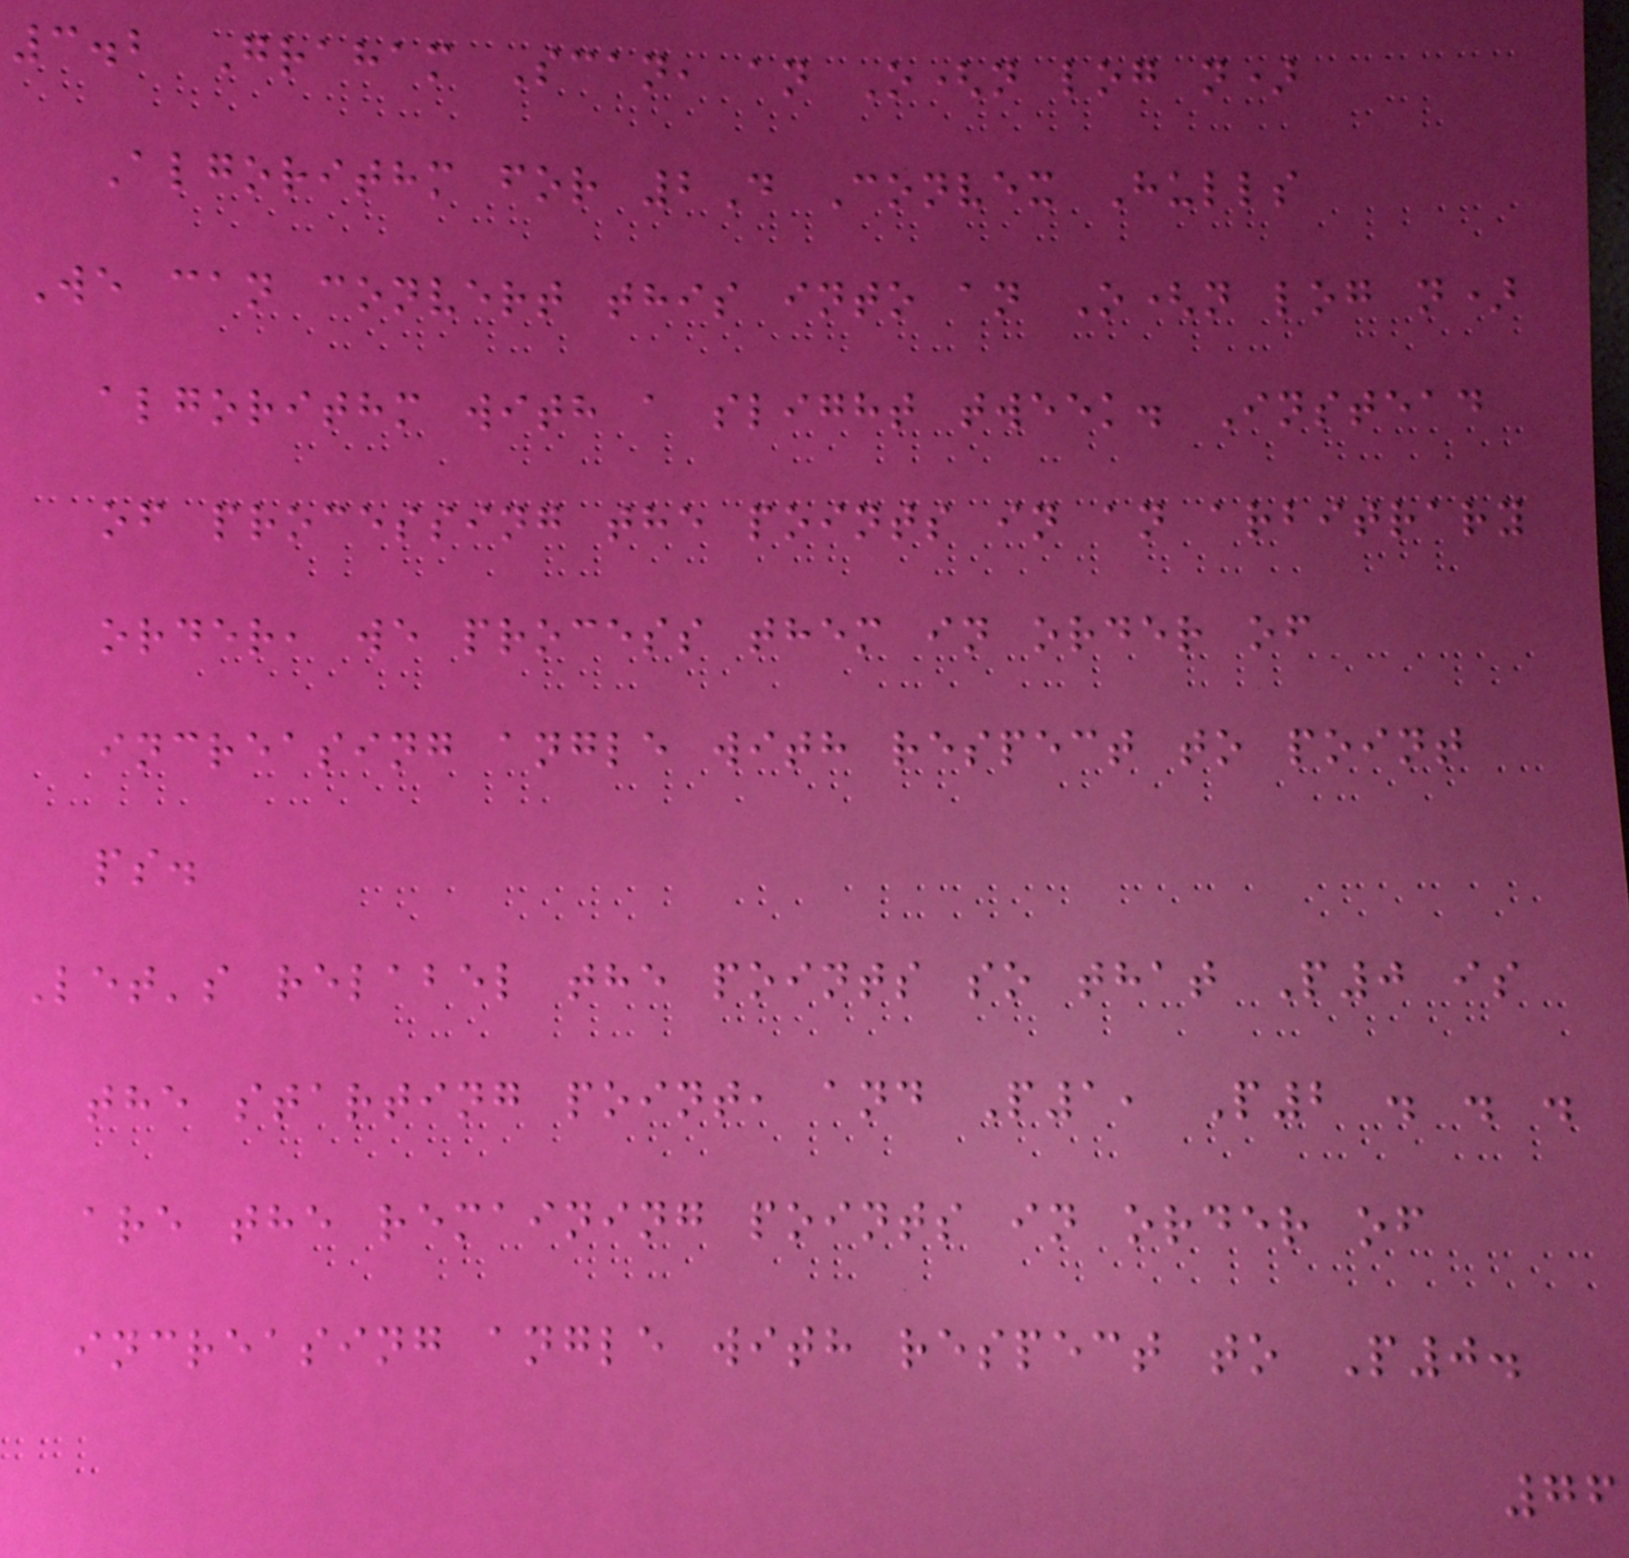3.2 Graham Scan, an O(n log n)
Algorithm for 2D Convex Hulls
We can convert this into an O(n log n)
algorithm with a slight tweek. Instead
of processing the points in an arbitrary
order, we process them in order of
increasing angle with respect to point
ps.
Let's relabel the points so that P0 is
the starting point, and P1, P2 . . .
are the remaining points in order of
increasing angle with respect to P0.
76
